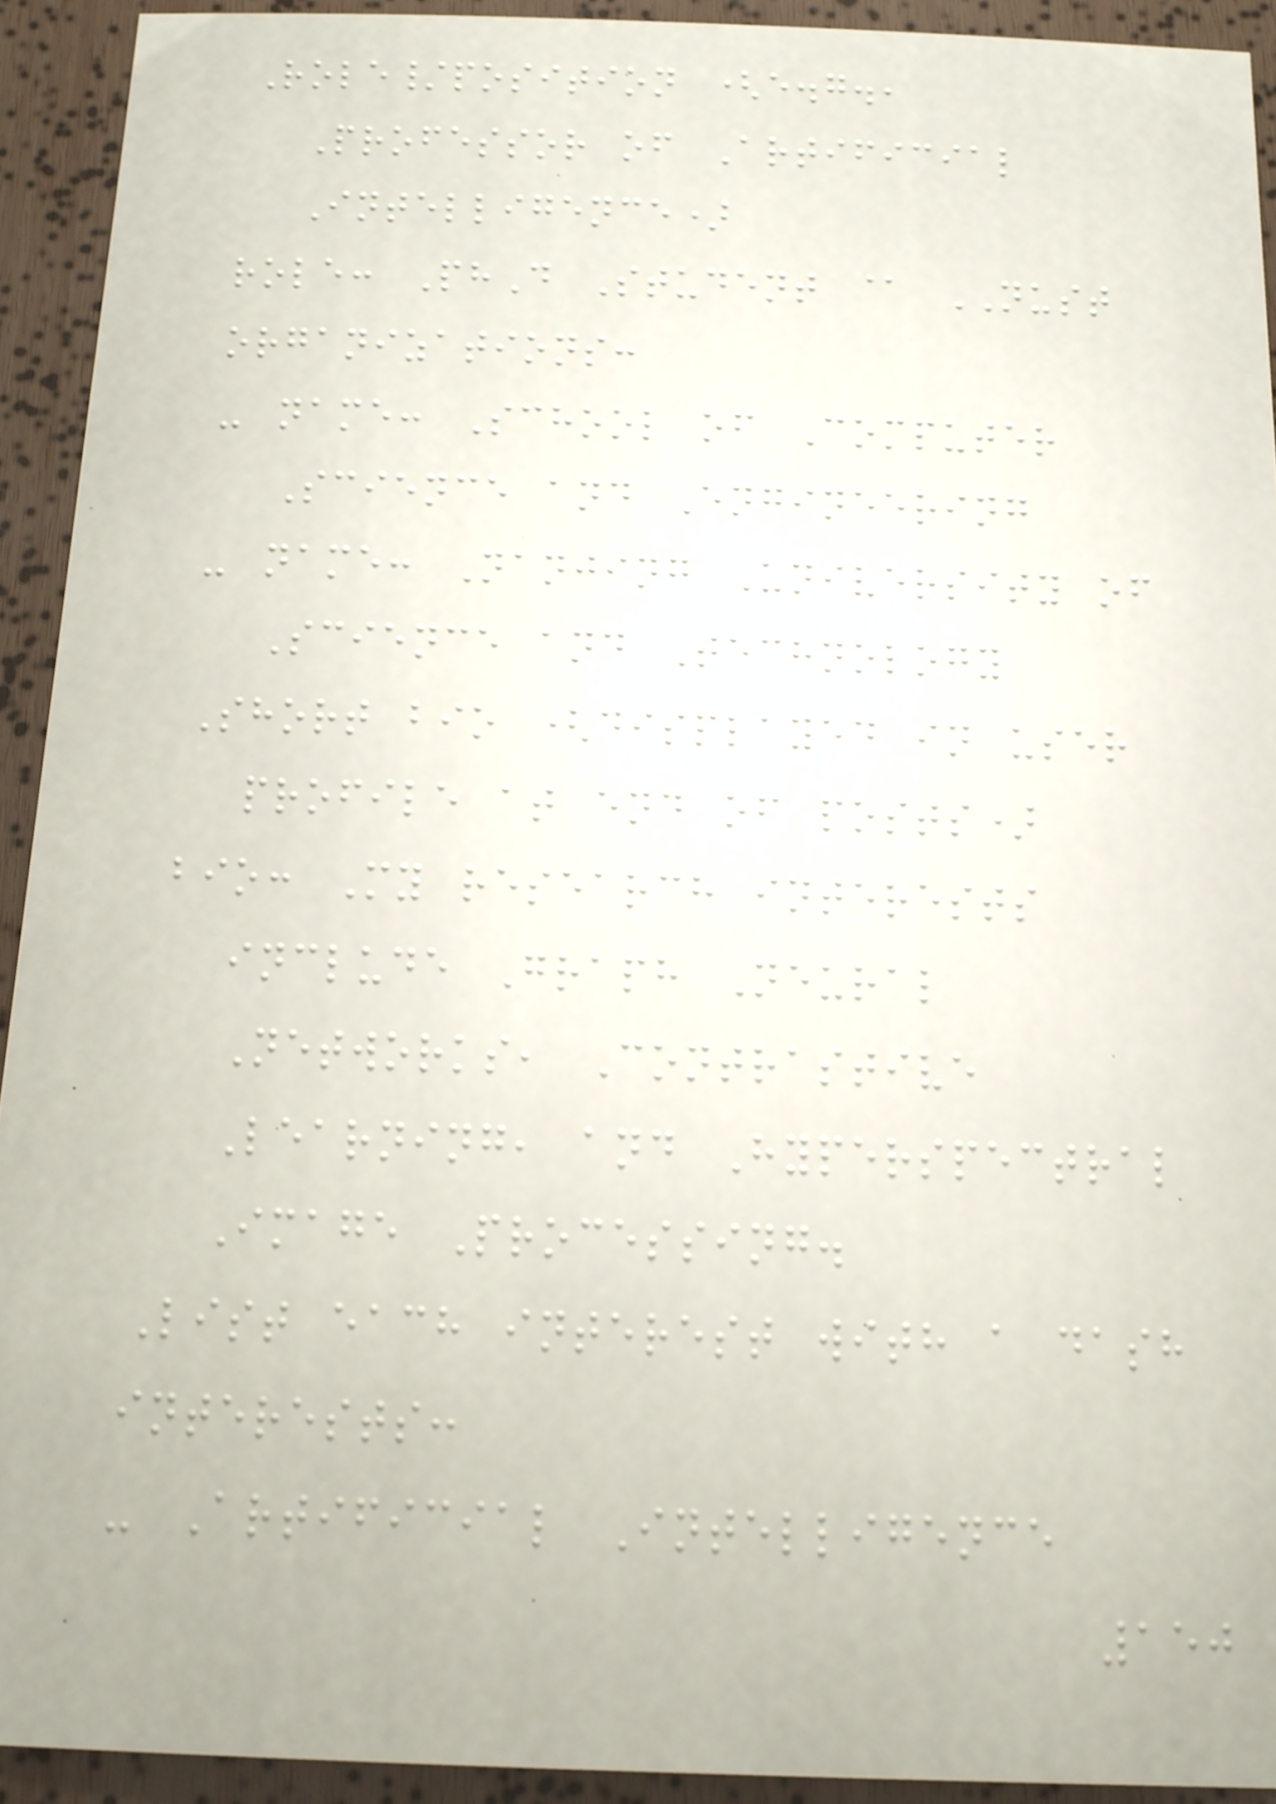Role/position (e.g.,
Professor of Artificial
Intelligence)
role: PhD Student @ NUST
organizations:
- name: School of Computer
Science and Engineering
- name: Nanjing University of
Science and Technology
Short bio (displayed in user
profile at end of posts)
bio: My research interests
include Graph Neural
Networks, Contrastive
Learning, and Hyperspectral
Image Processing.
List each interest with a dash
interests:
- Artificial Intelligence
150
